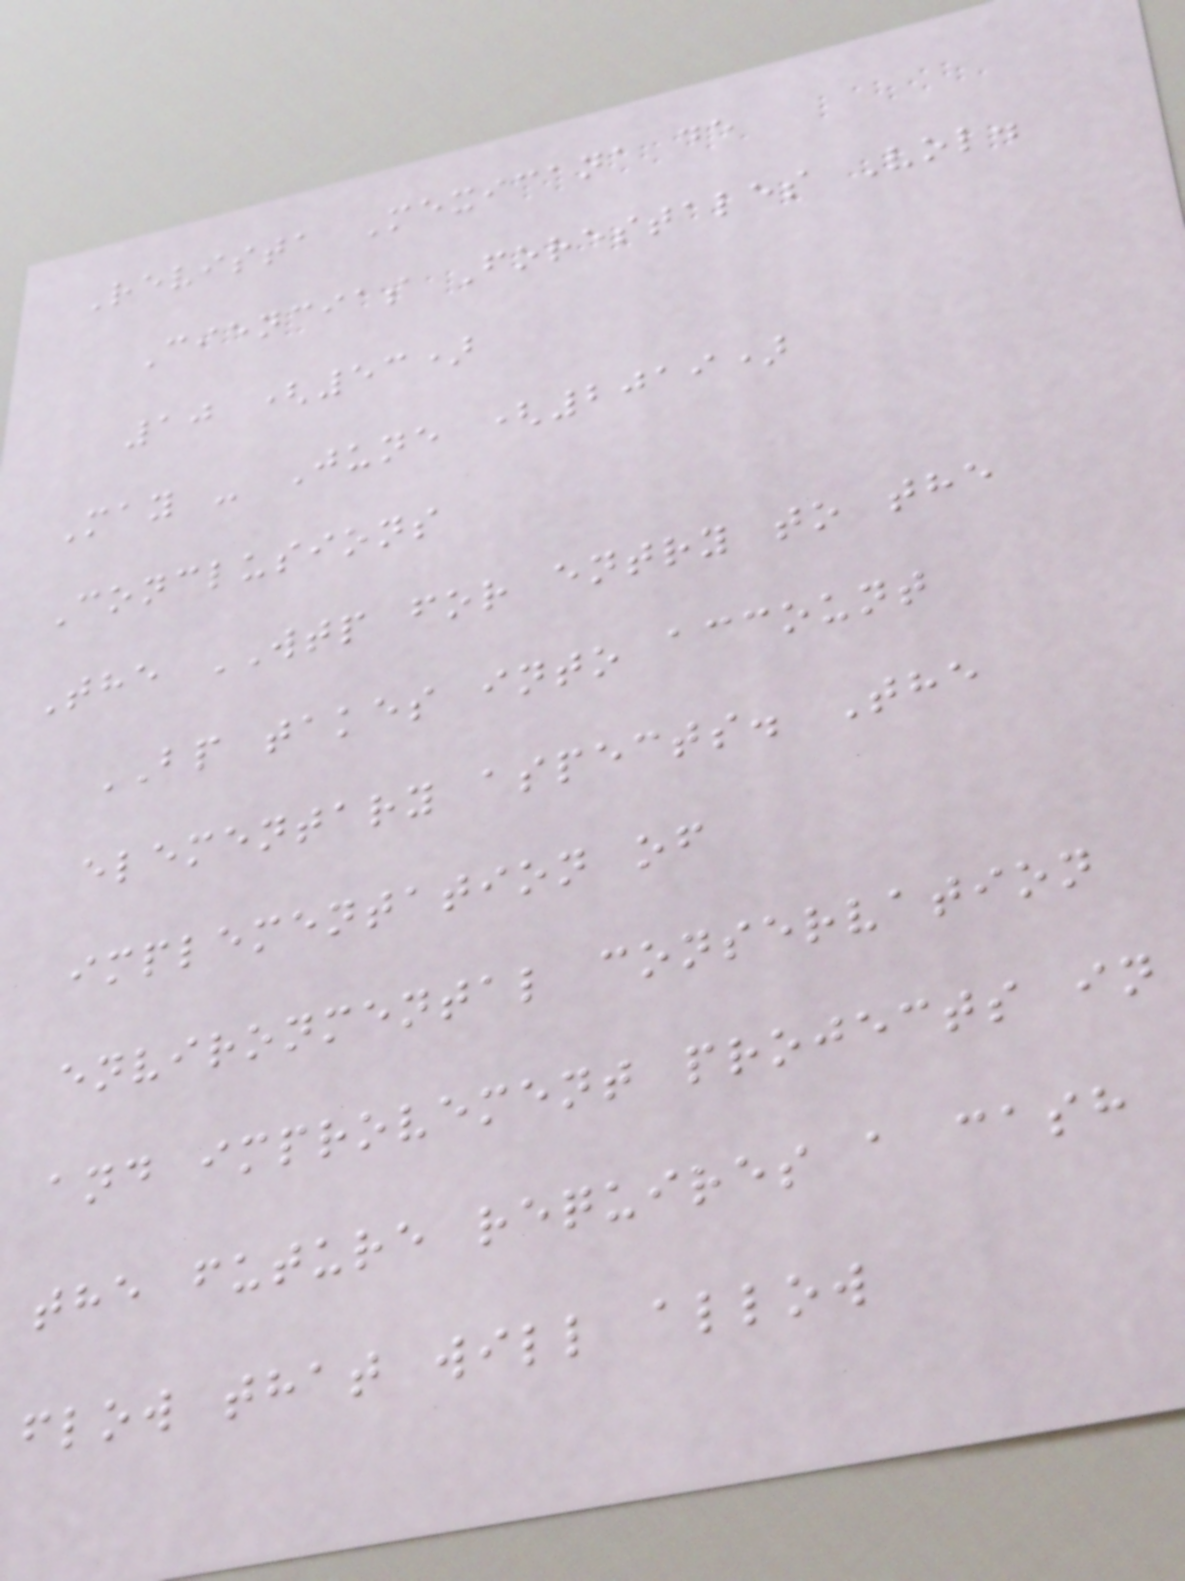Revista Mexicana de
Ciencias Forestales Vol.
10 (53)
May - June (2019)
Conclusions
The WTP for entry to the
BP takes into account
elementary aspects. The
implementation of
environmental conservation
and improvement projects in
the future requires a cash
flow that will allow
